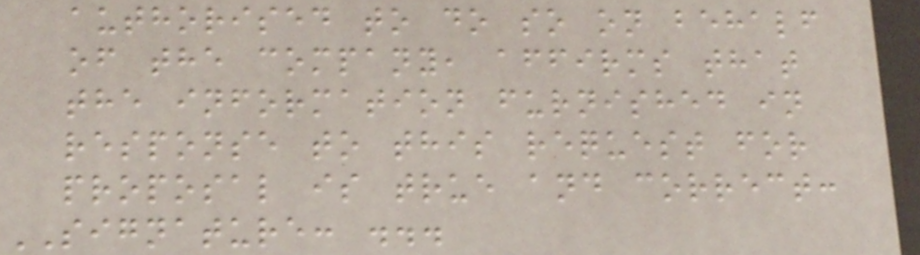authorised to do so on behalf
of the company, affirms that
the information furnished in
response to this request for
proposal is true and correct:
SIGNATURE: ...
